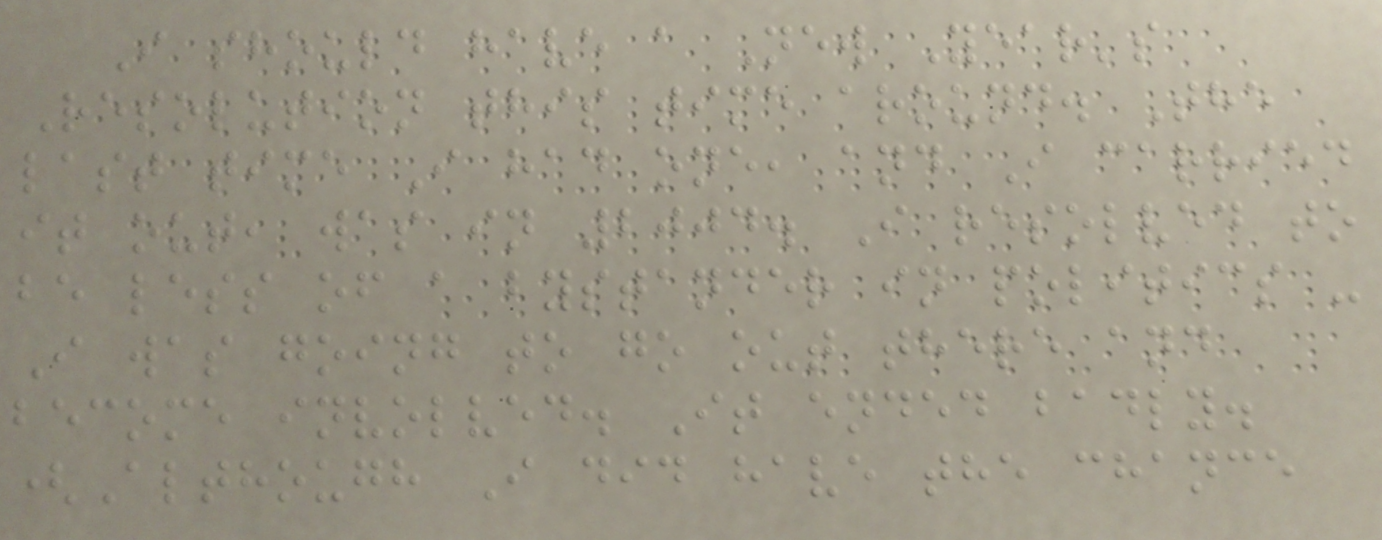I should have a New Year's
Resolution this time around. The
last time I had one, and I carried
it out, was in 2004. I resolved to
be less of a bystander in politics -
I was going to go out there and
become involved. It ended badly.
(Although I did have the chance
